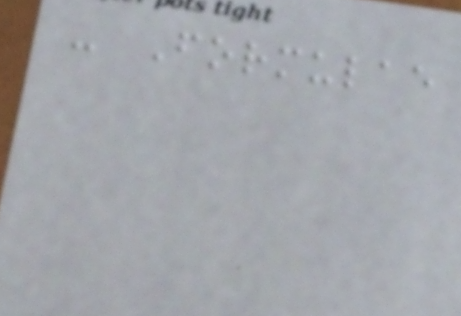- Formulae
